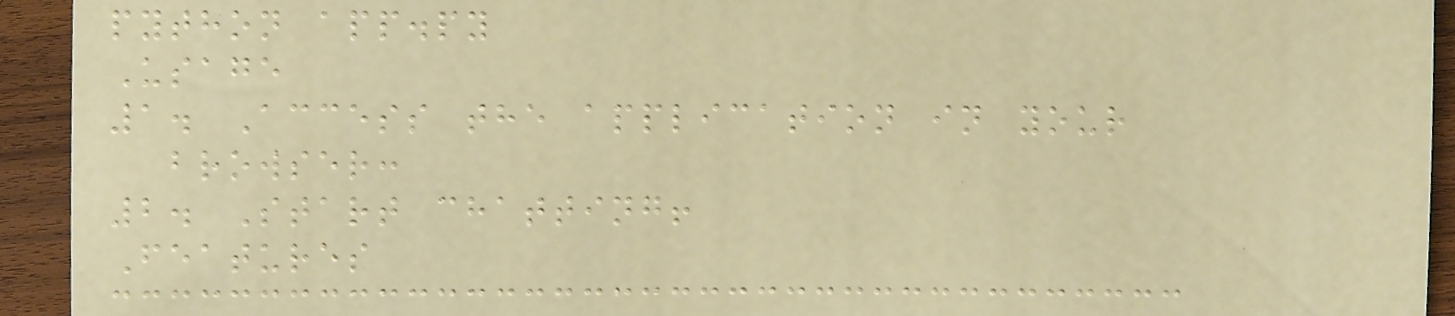python app.py
Usage
1. Access the application in your
browser:
2. Start chatting!
Features
